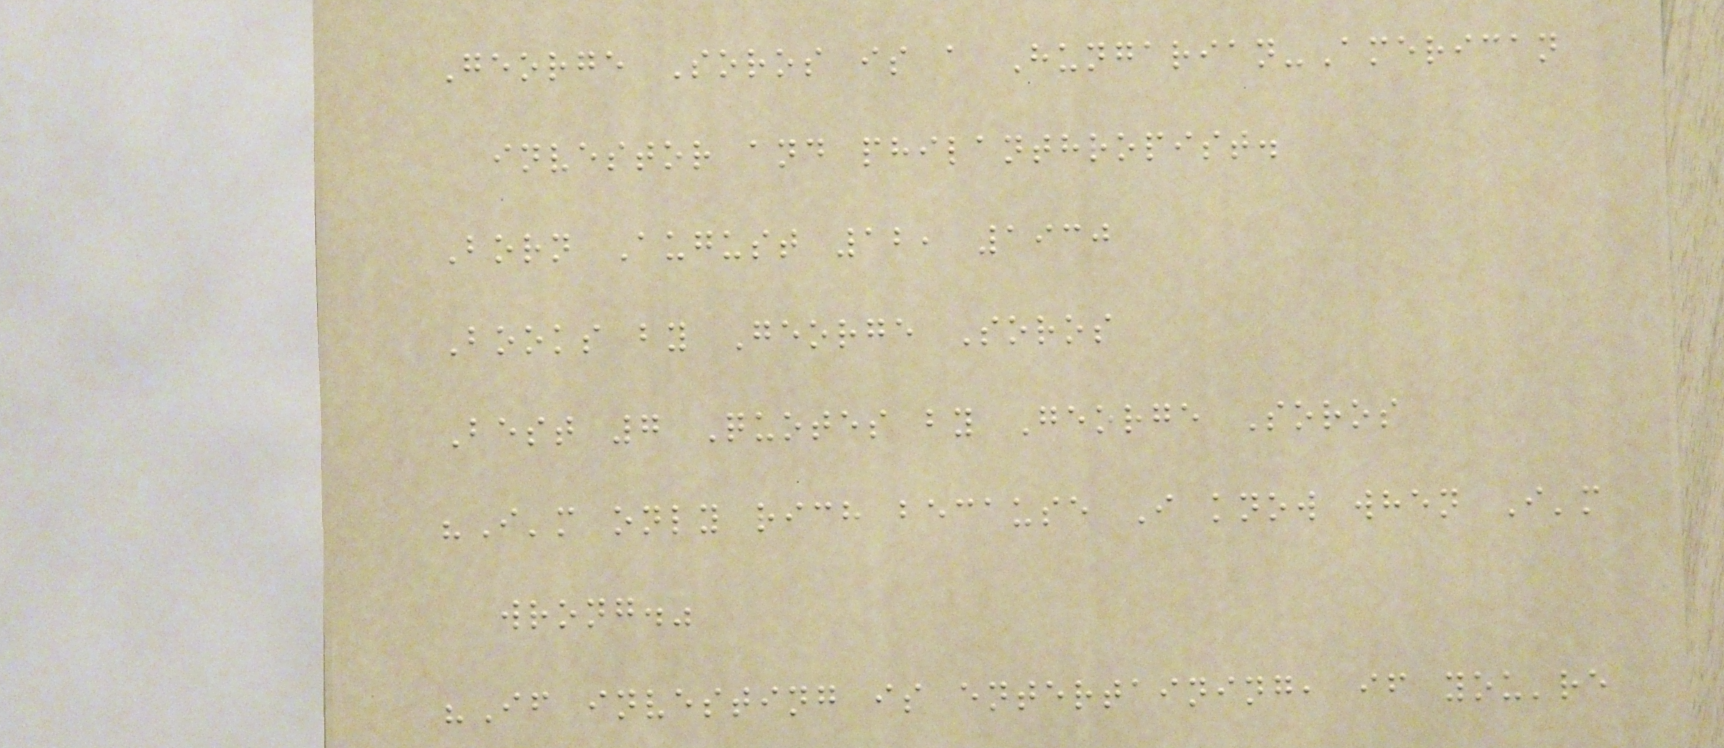George Soros is a Hungarian-American
investor and philanthropist.
Born August 12, 1930
Books by George Soros
Best 7 Quotes by George Soros
"I'm only rich because I know when I'm
wrong."
"If investing is entertaining, if you're
